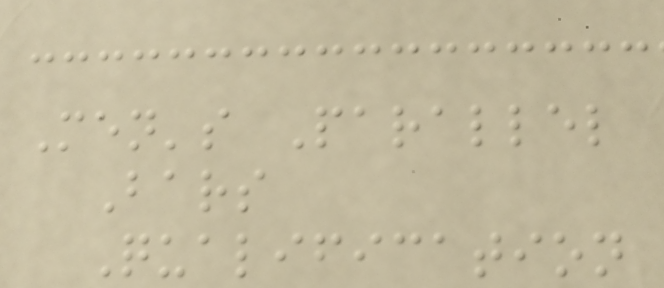Men's Parallel
Bars
Qualification
